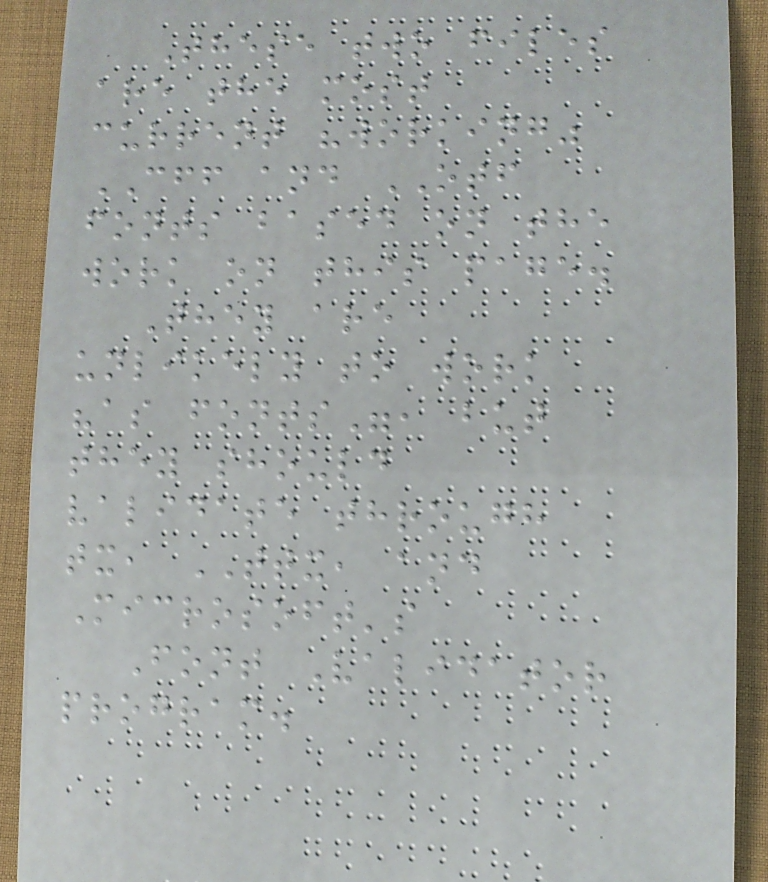These two files
are the most
current "working"
CFF and OTF
fonts based on the
work on this page.
They are
unlikely to work
"as fonts", but
they should
validate through
tx, TTX, and
Microsoft's
Font Validator
program.
